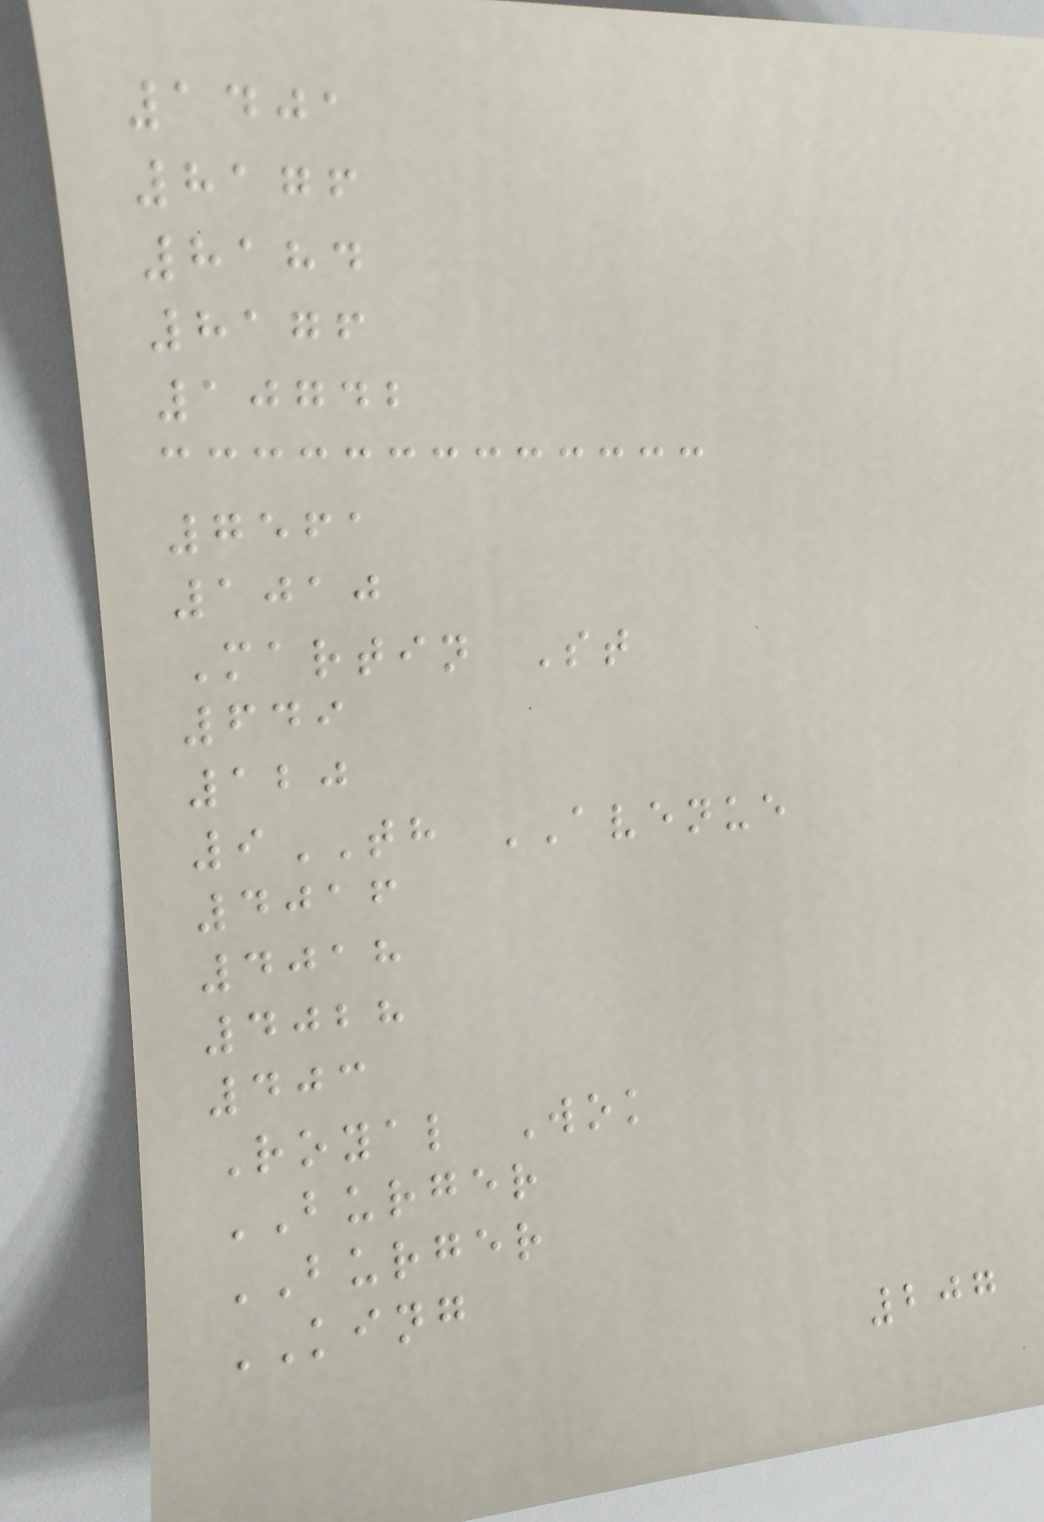1401
8176
8184
8176
10742
7561
1010
Martin St
649
120
9TH AVENUE
4016
4018
4028
403
Royal Wok
BURGER
BURGER
KING
207
